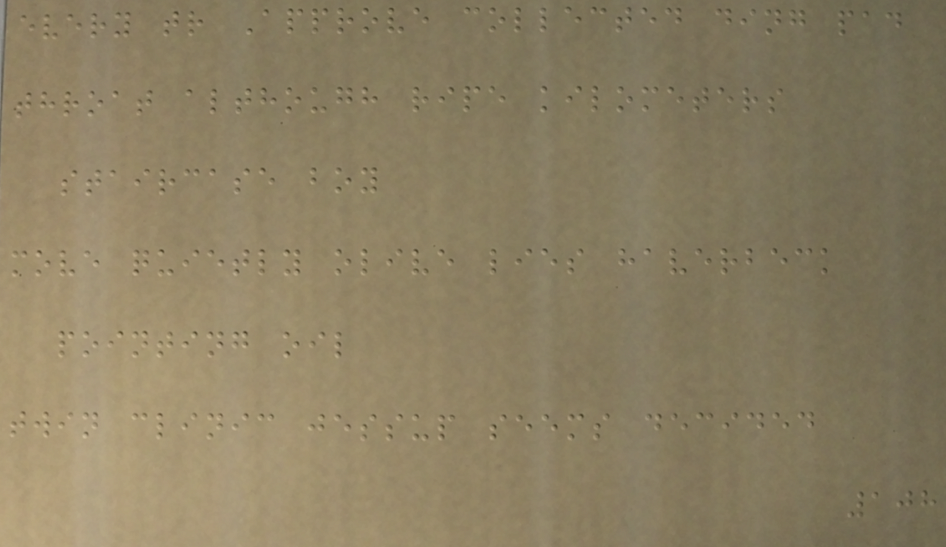every tr Approve collected ding pad
throat although ripe kilometers
staircase boy
move quietly olive lies haverbeck
pointing oil
twin clinic jessup seems decided
108
